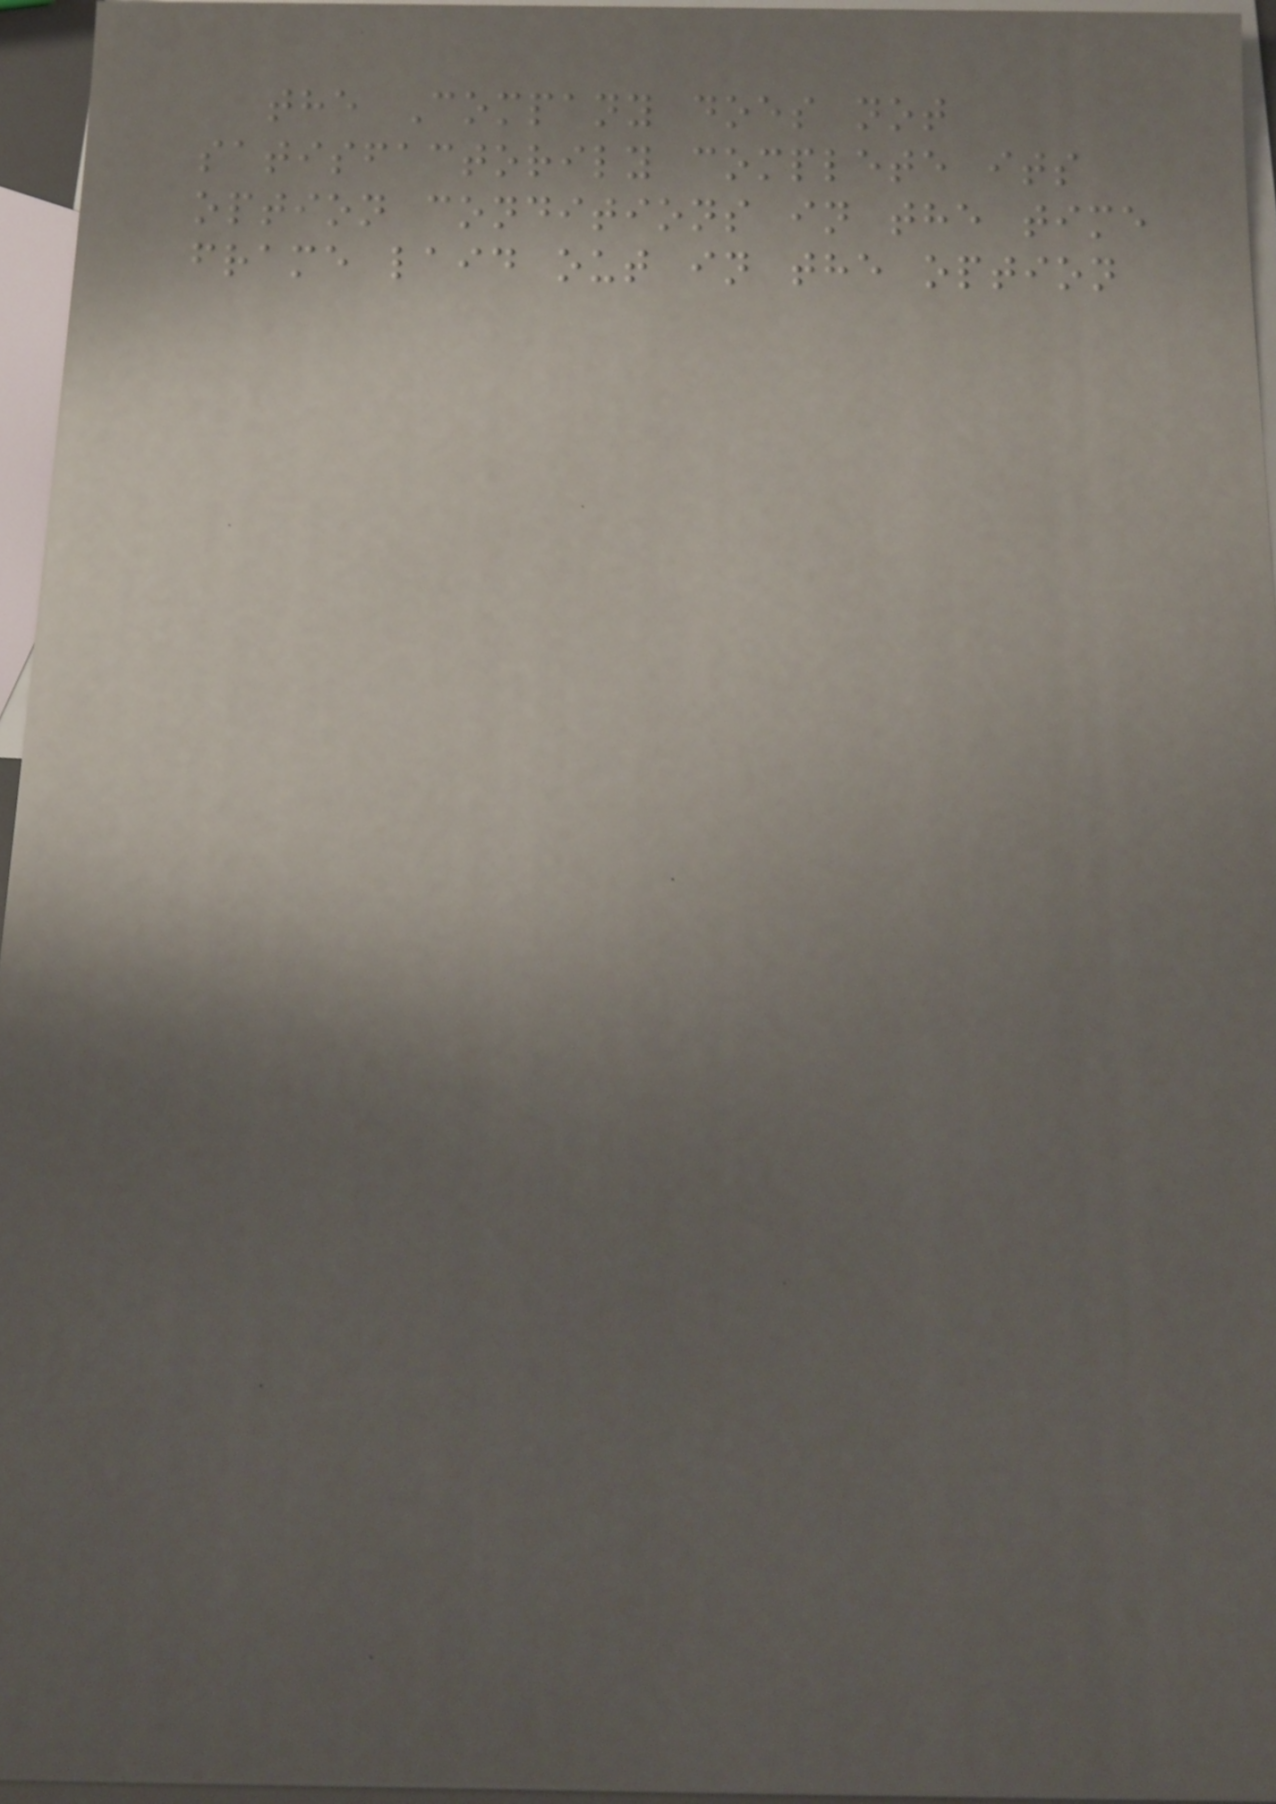the Company does not
satisfactorily complete its
option conditions in the time
frame laid out in the option
